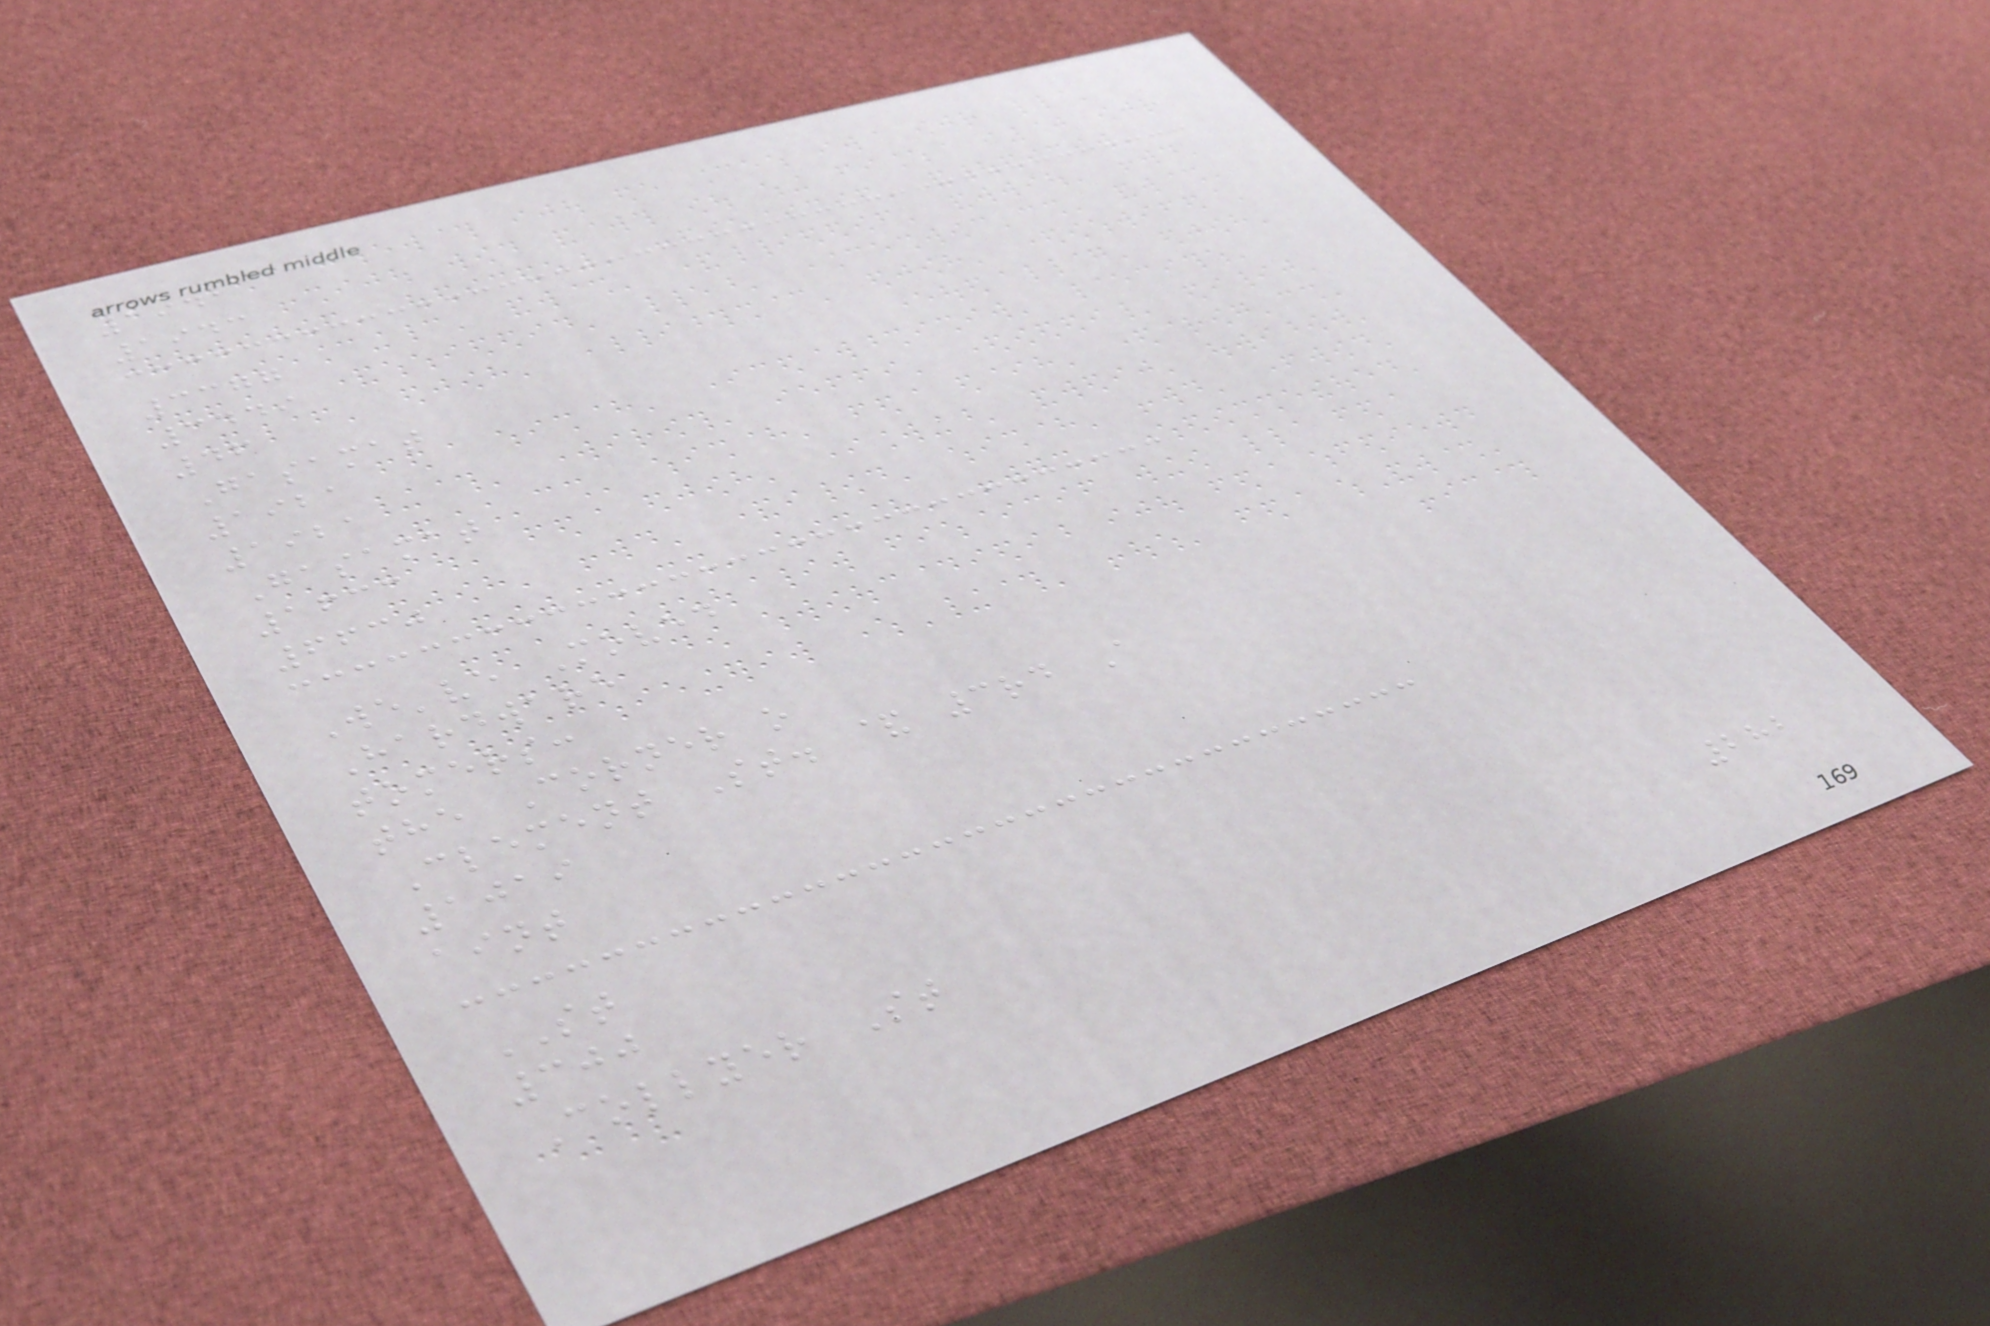1941
1943
3377
3449
46
Gasamat
1921
1921
Gasamat
1633
6630
We've Moved
Hardware
tomers:
the Corner o
Clement St. & 3rd A
1019
aint
ST
300
Collyer St
282
